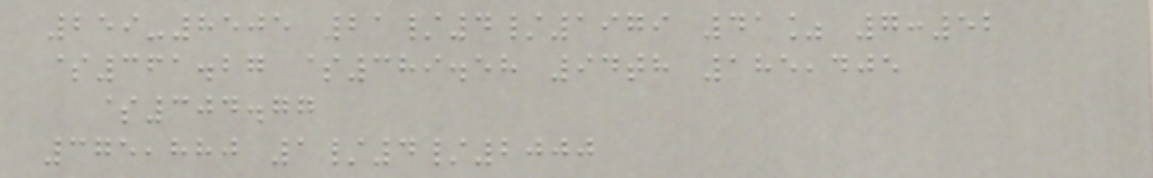259-8505 21/4/1979 41% 7:52
$361.27 $389.58 94th 185,405
$304.77
375,880 1/4/2000
